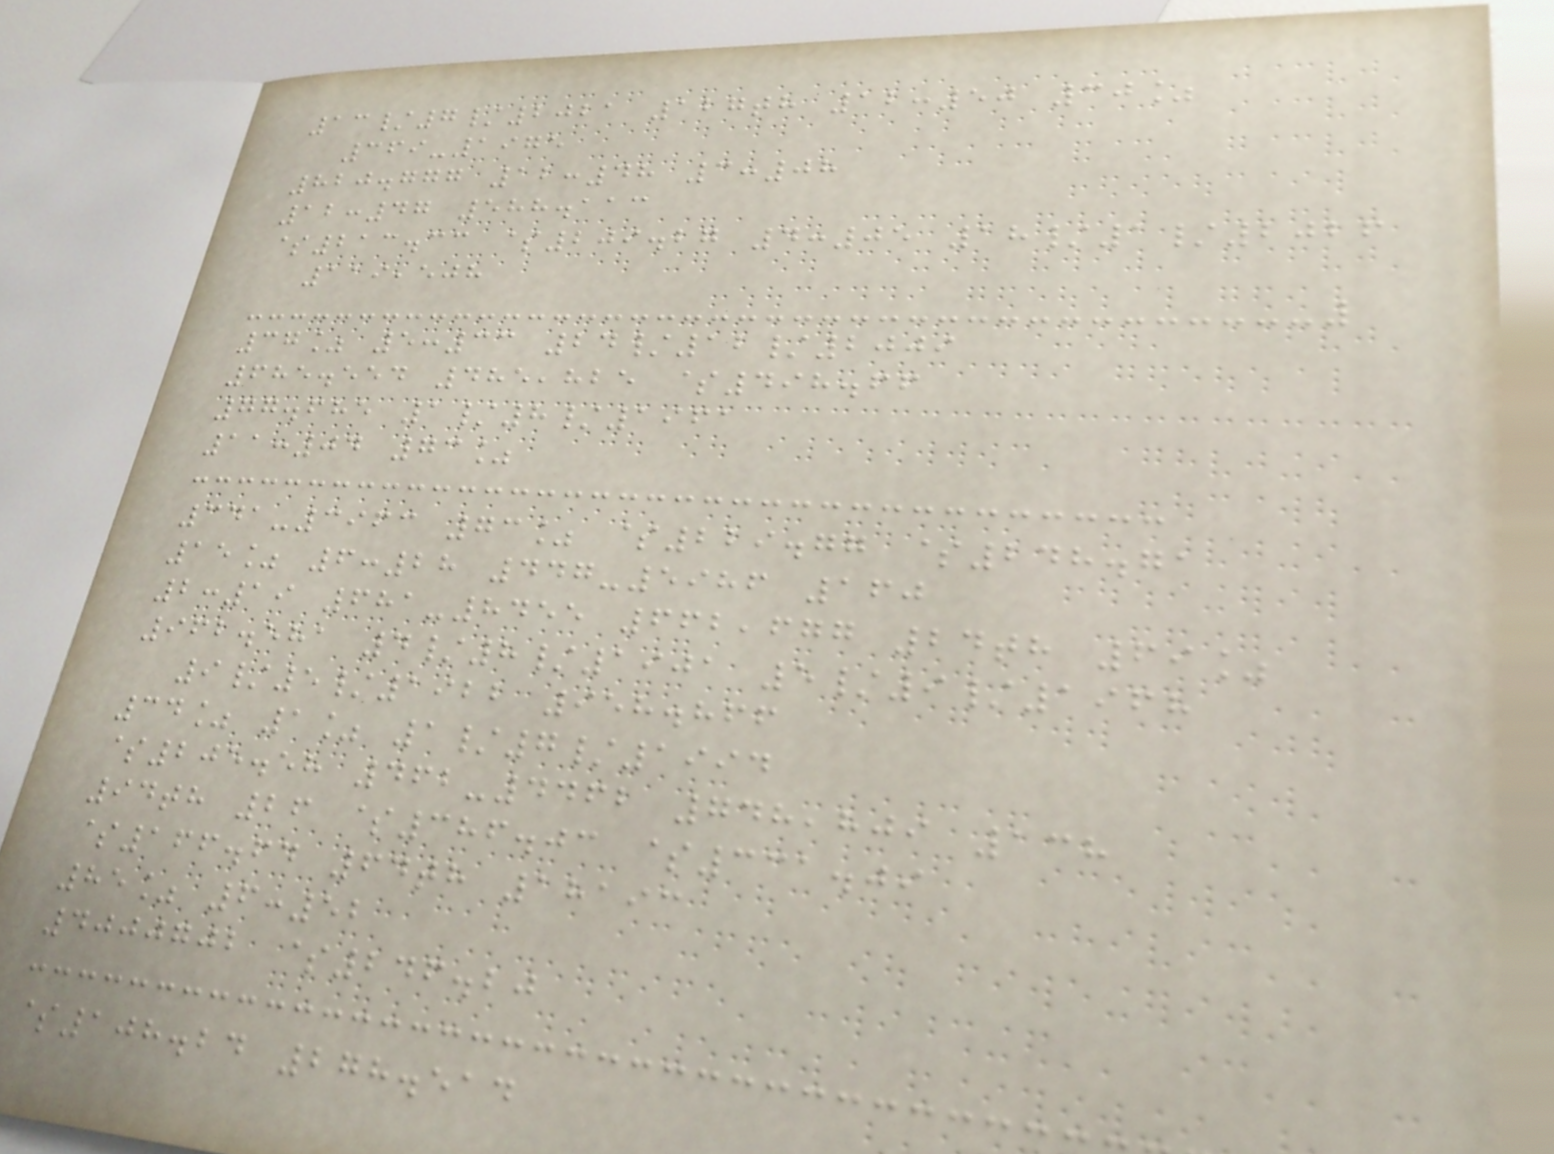13/7/2021 127th 12:50 30%
369-1975
820.777 12:48 3:08
12:47 588.113
$213.33 $209.27 4:05 18/1/2026
119,508
37% 5:33 24/12/2009
685.554 485,825 $498.66
77.685 1/8/1961
11:04 73%
341-3963 73% $229.77 $248.71
15% 6:28 447-5986 160
2:19 681-8455 662,677 24th 69%
962.581 4/8/1901 5/9/1968
9/5/1922 958.866
34% 1% 1/7/1994
$205.58 462-4462 748,809 138
94th 26 $386.03 $331.09
$166.64 64th 18193
85% 6:52
4000702 $246.20
$108.24 278.514
